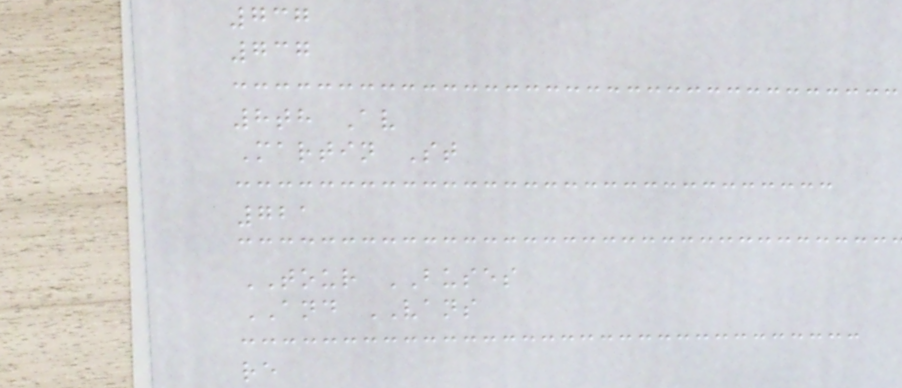737
737
8th Av
Martin St
721
TOUR BUSES
AND VANS
re
